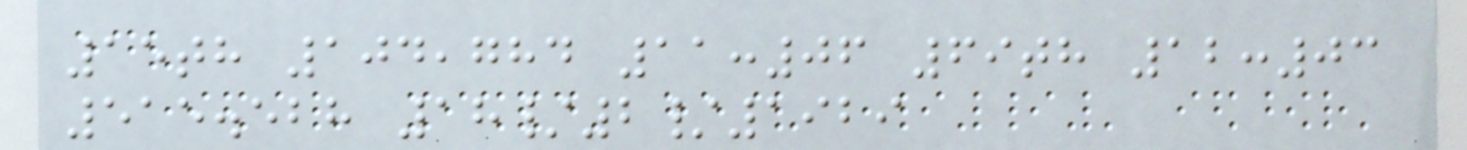15th 104,784 11:06 69th 12:03
515.528 18/2/1929
